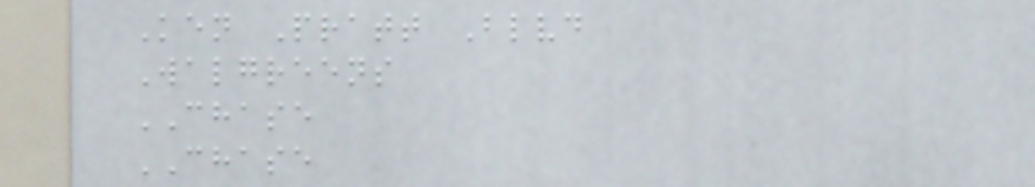Ken Pratt Blvd
Walgreens
CHASE
CHASE
